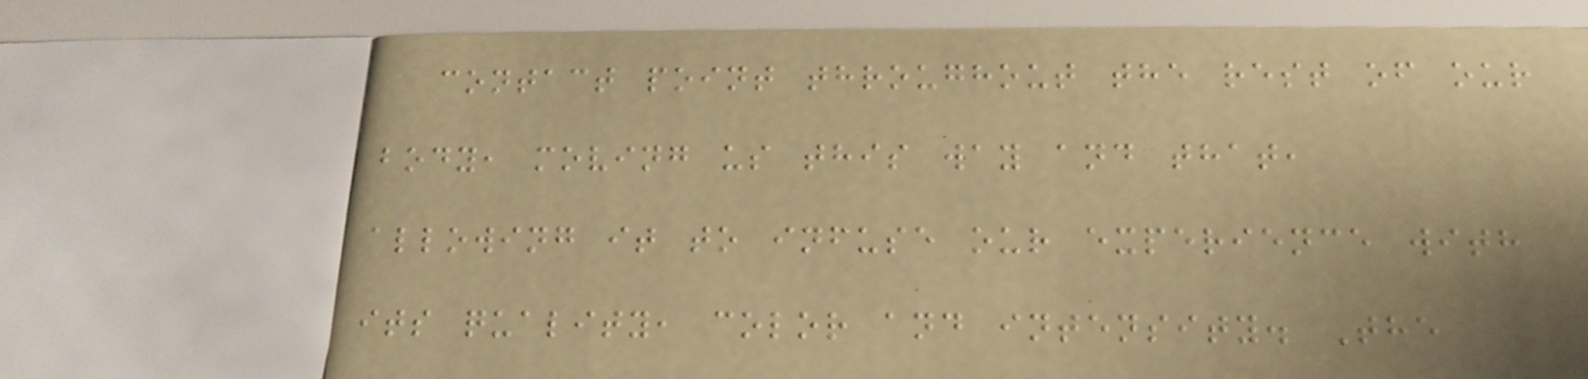contact point throughout the rest of our
body, moving us this way and that,
allowing it to infuse our experience with
its quality, color and intensity. The
